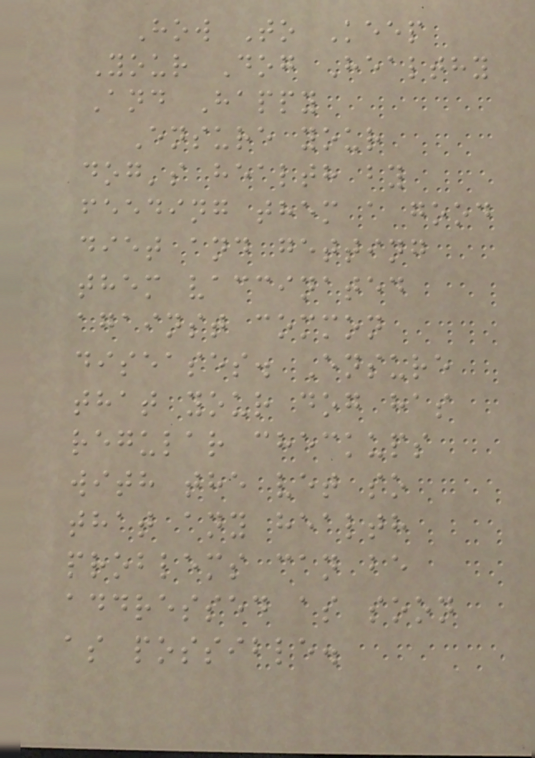How To Keep
Your Dog Healthy
And Happy
Ensure your
dog's health by
feeding them a good
diet and getting
them vaccinated
against common
diseases. Ensure
that your dog has
regular checkups
with the vet so
that any health
problems can be
addressed as soon
as possible.
